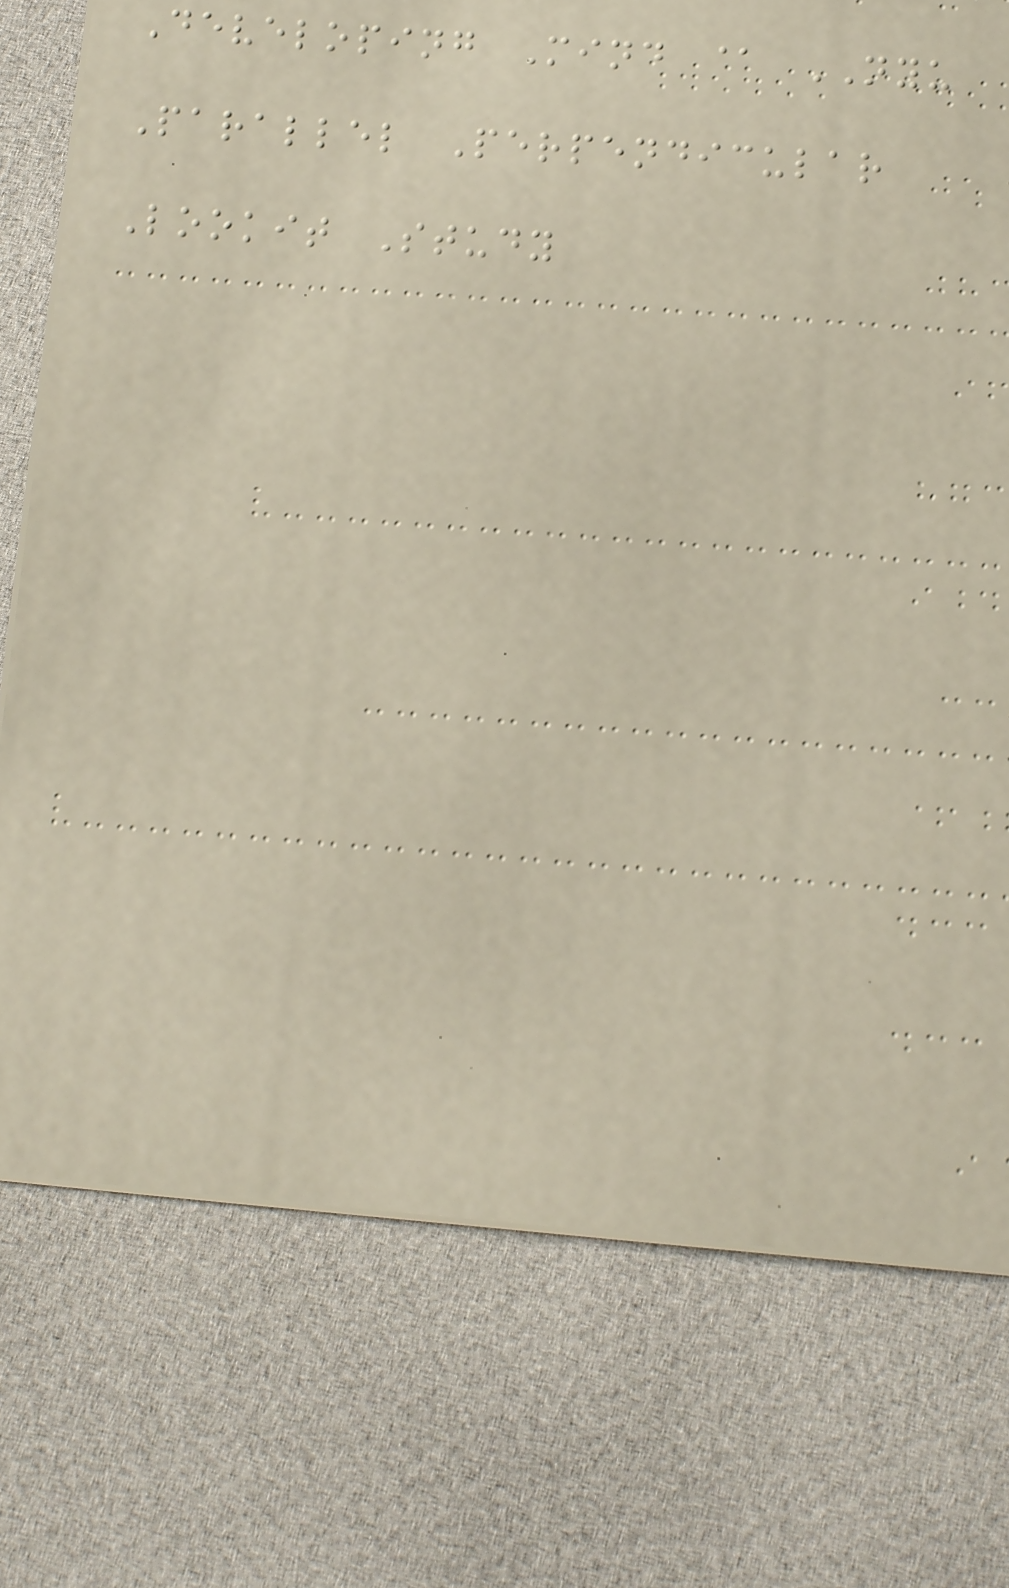Developing Mind @ NYU
Parallel Perpendicular
Lookit Study
